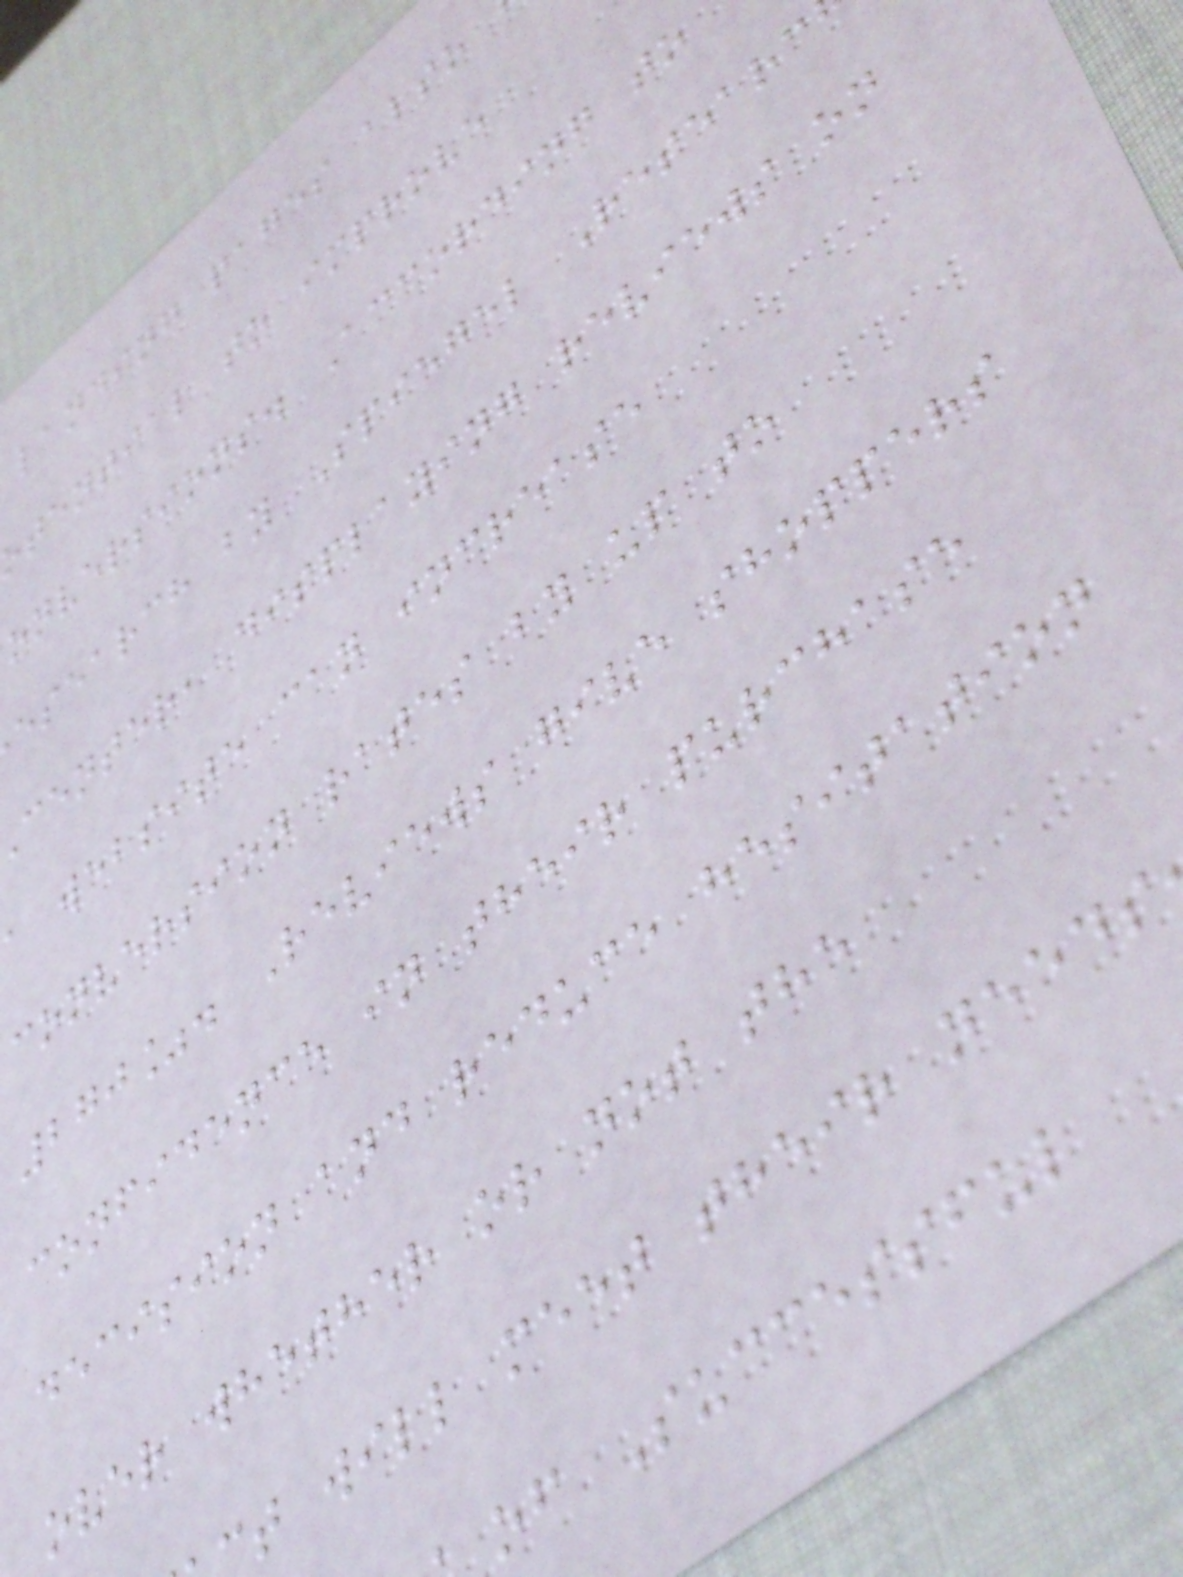landing pages also
tential to improve
onversions. According to
esearch by Spiegel Researc
center, displaying reviews on
a website can increase
conversion rates by up to
270%. Reviews give shoppers
confidence in their purchase
decision and reduce hesitation
over whether or not the
t will meet their needs
of Successful
